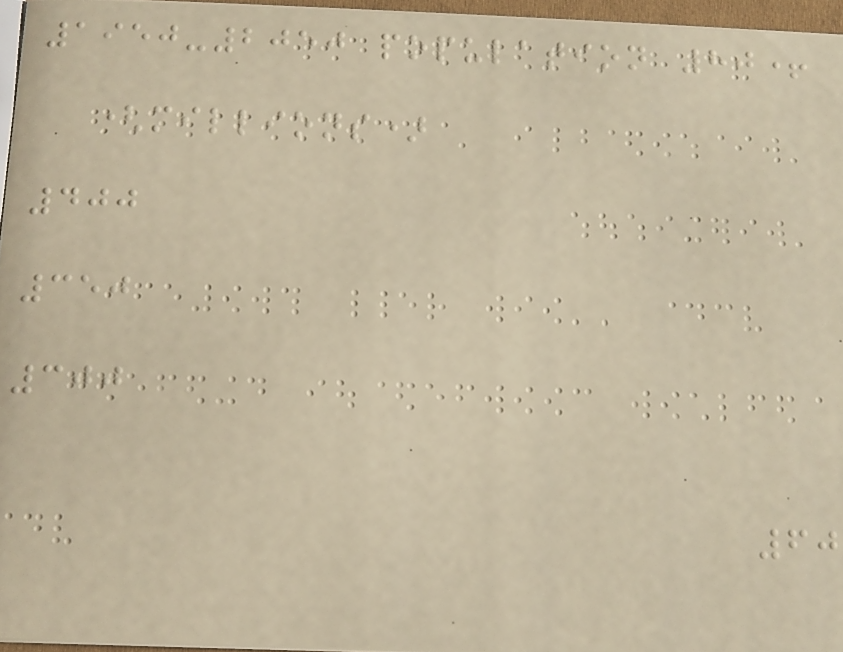1950-2050 population 80+
(millions)
400
350
300
60
